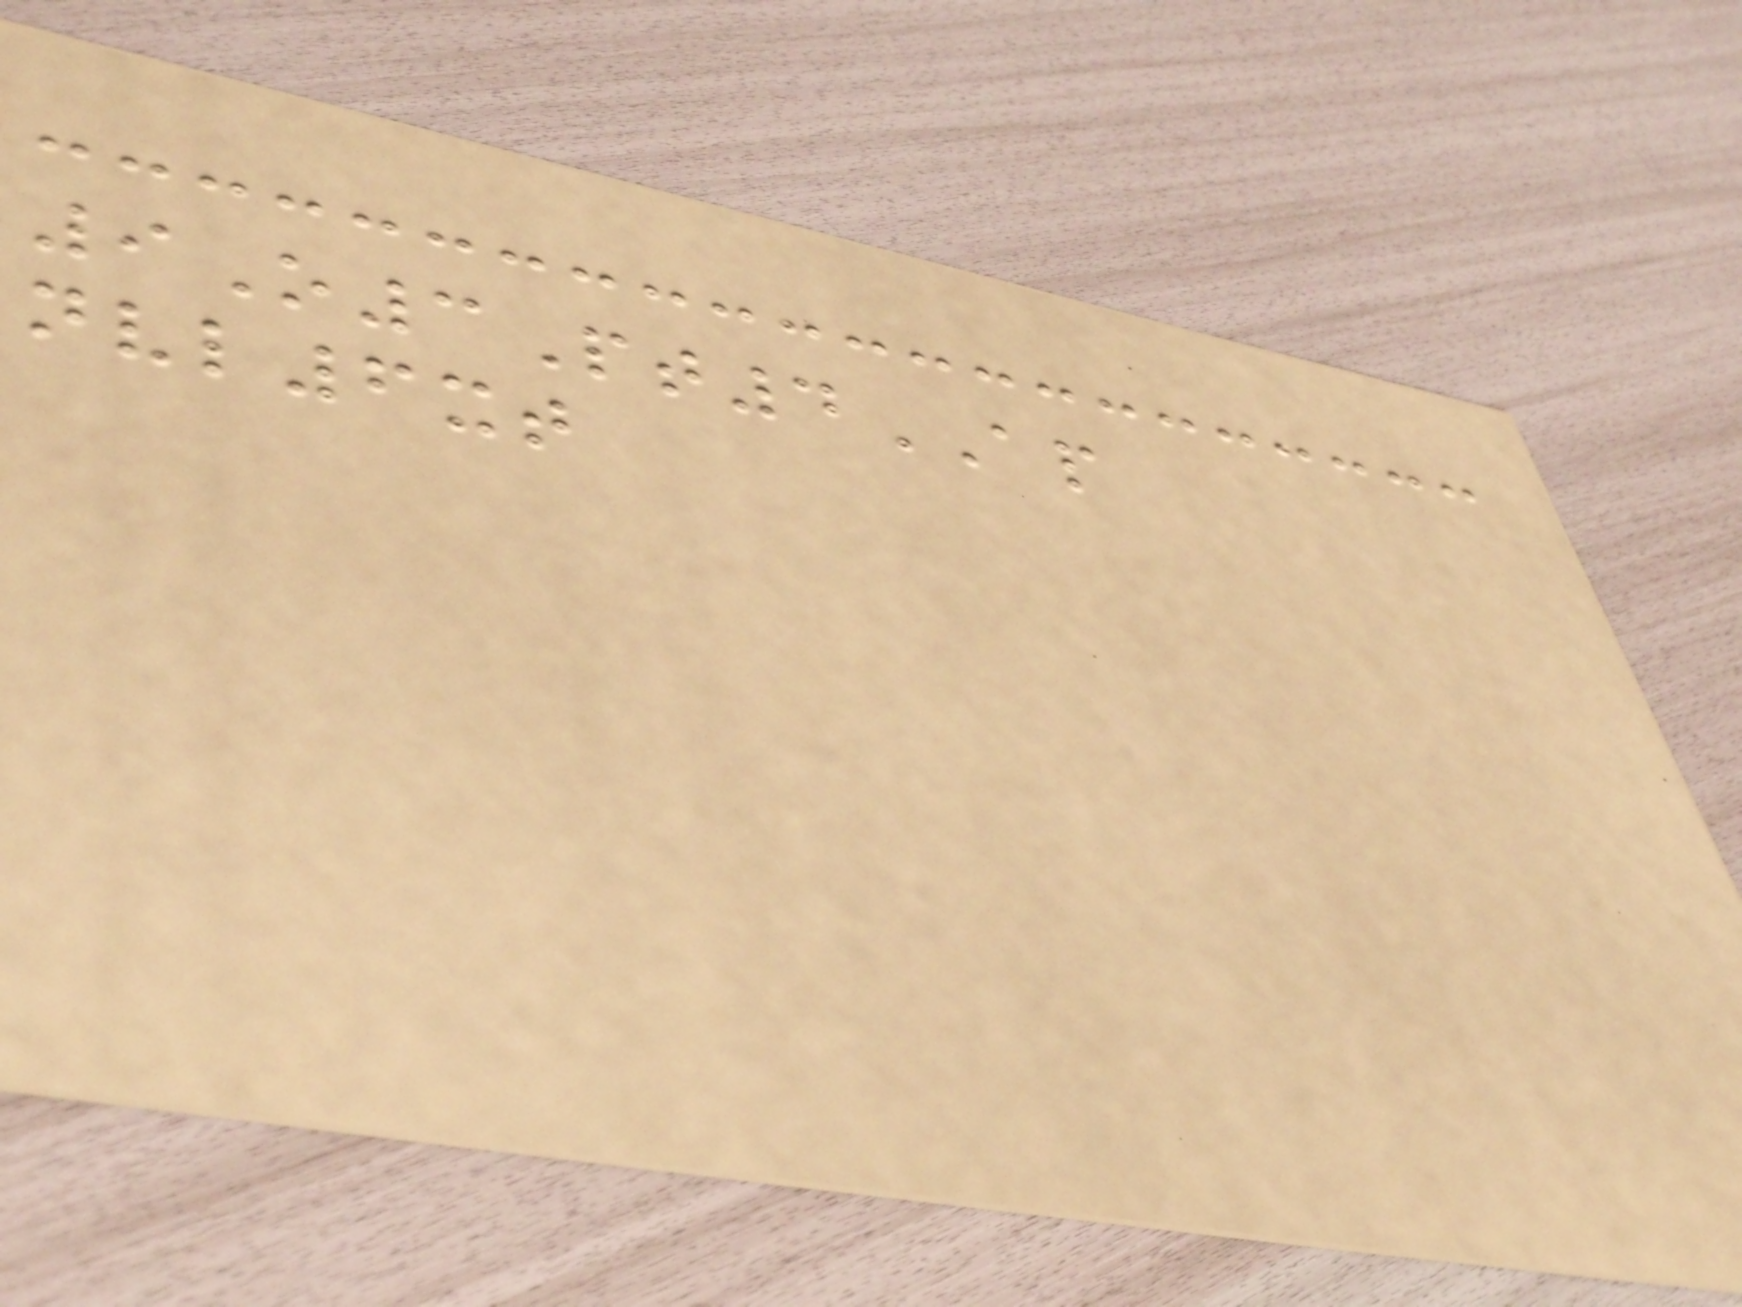9O3Pt4AP
nvl6xt
